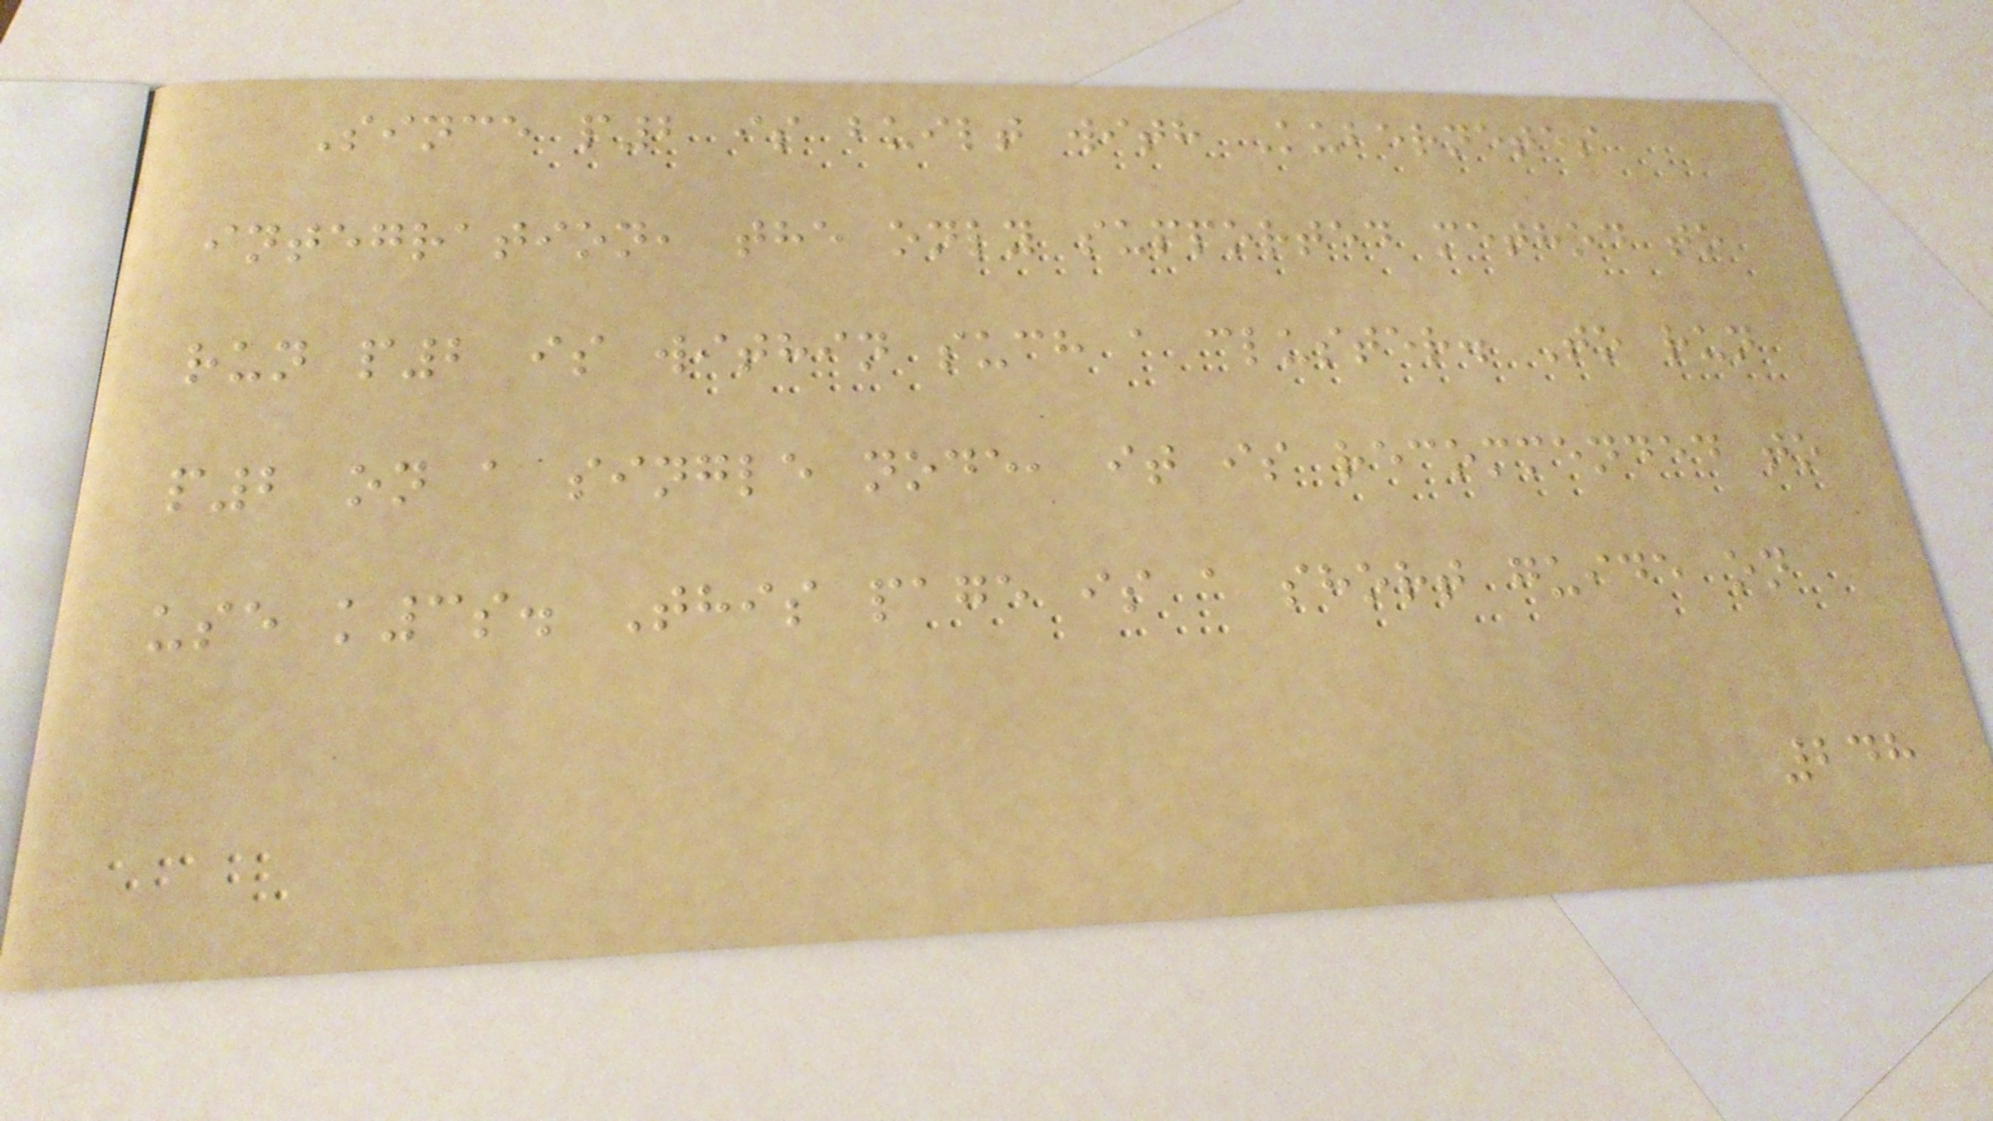Since p2 is built with Kubernetes
integration, the only supported method to
run p2 is within such a cluster. To run
p2 on a single node, it is recommended to
use k3s. This page is a short guide on
248
